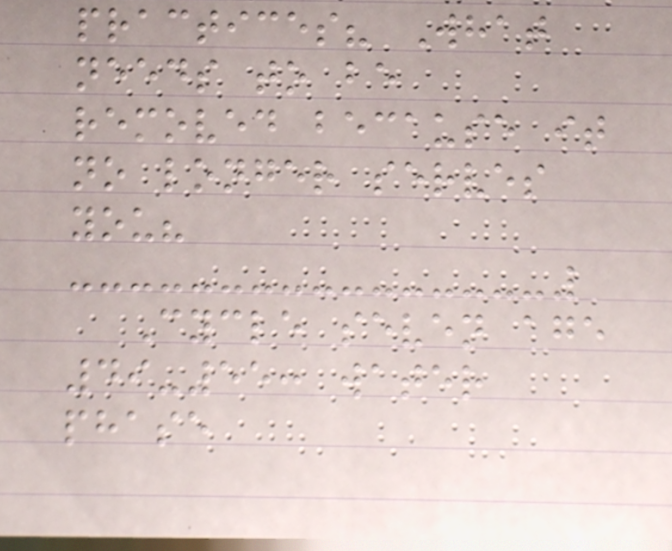practices? What
needs to be
removed because it
no longer serves
you?
Cycle seven age
49-55: water
phase
